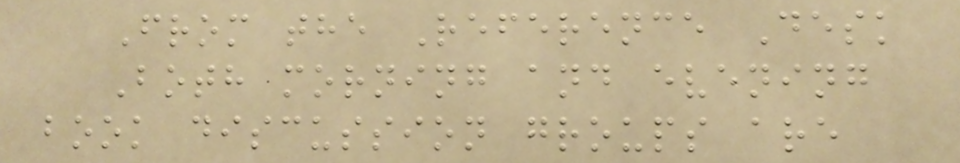From the Reference Desk
Both morning and evening
book discussion groups are
